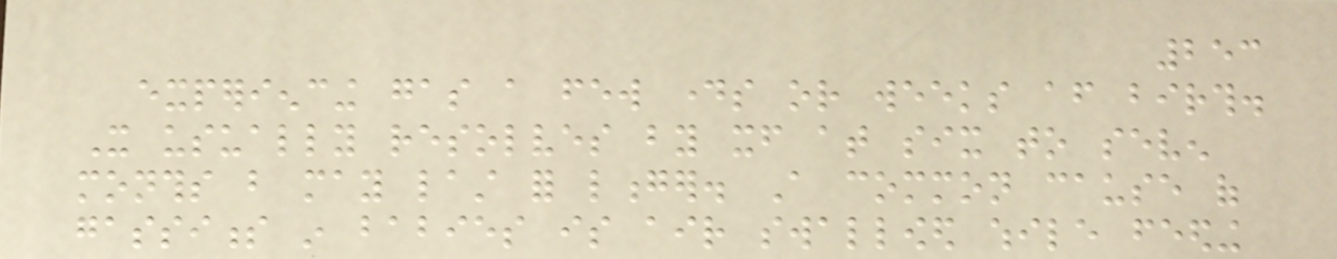253
experiencing gas a few days or weeks after birth.
It usually resolves by itself at six to seven
months but may last for longer. A common cause of
gassiness in babies is air swallowed while feeding
